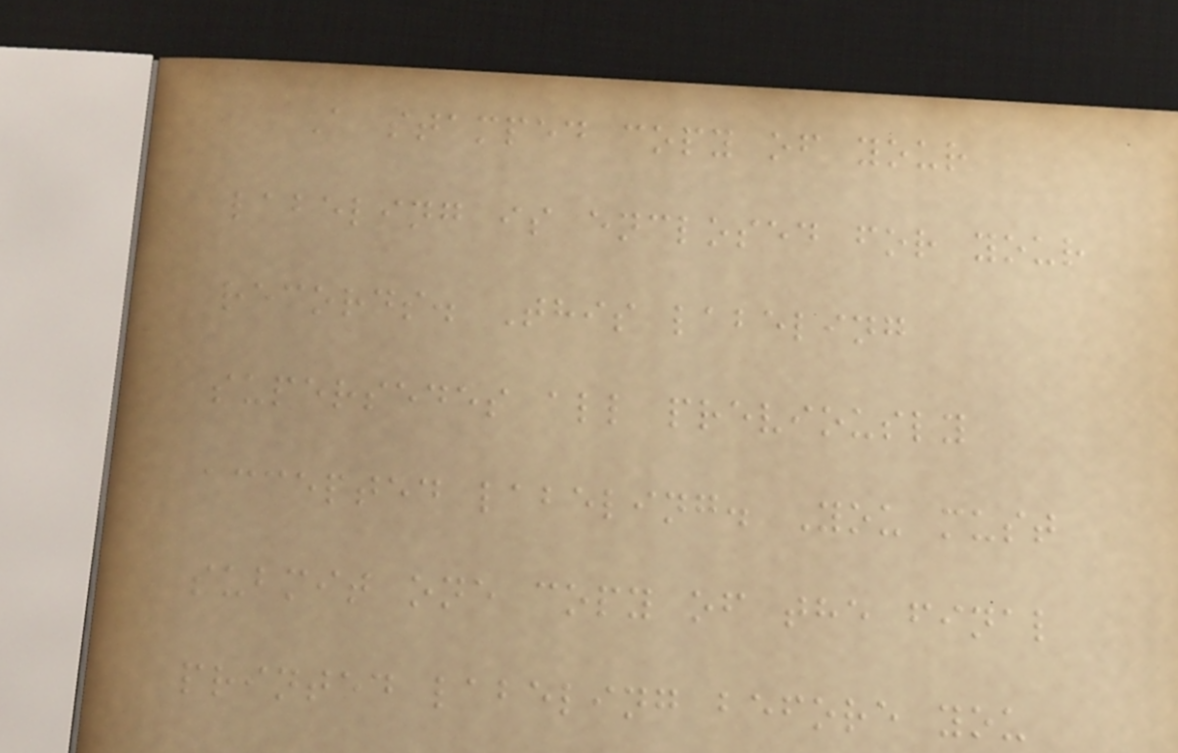A stamped copy of your
labeling is enclosed for your
records. This labeling
supersedes all previously
accepted labeling. You must
submit one copy of the final
printed labeling before you
